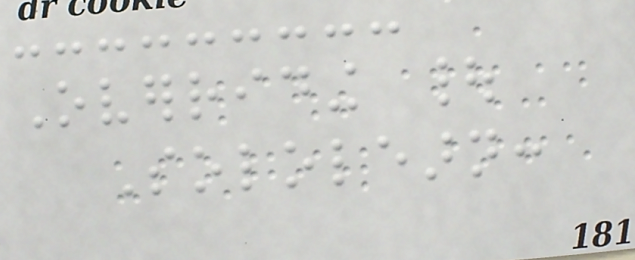Overriding |
Sololearn:
